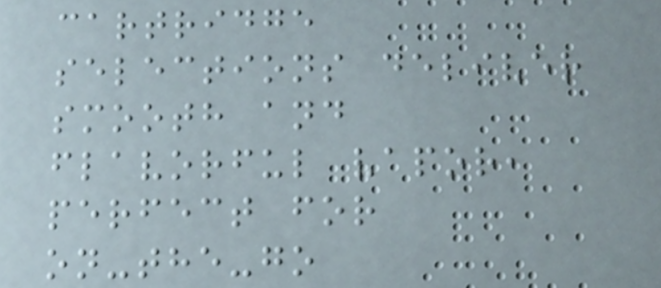cartridge
selections deliver
smooth and
flavorful vapor,
perfect for
on-the-go
